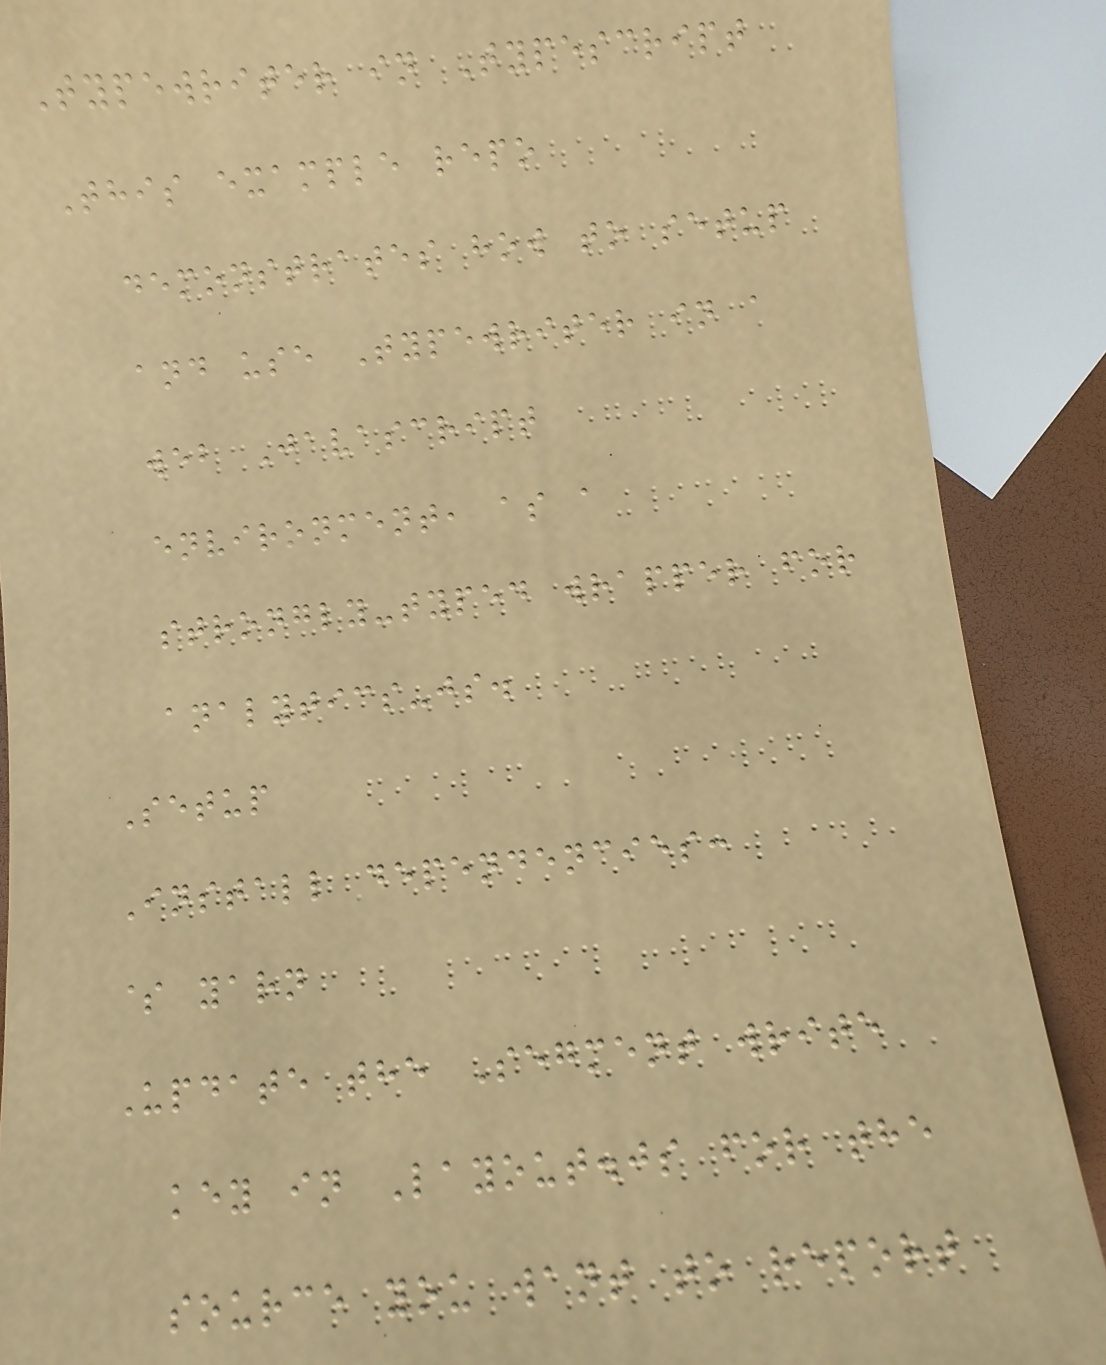Typewriter in Typescript
This example repo
demonstrates how to setup
and use Typewriter in a
web Javascript
environment, as a
strongly-typed wrapper for
analytics-js.
Setup
Install dependencies:
$ yarn
Update the Segment write
key in Layout.js for the
source you want to report
